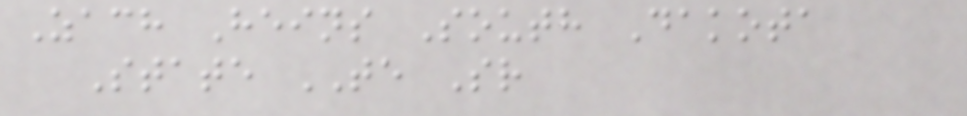Zach Heins South Dakota
State TE Sr
